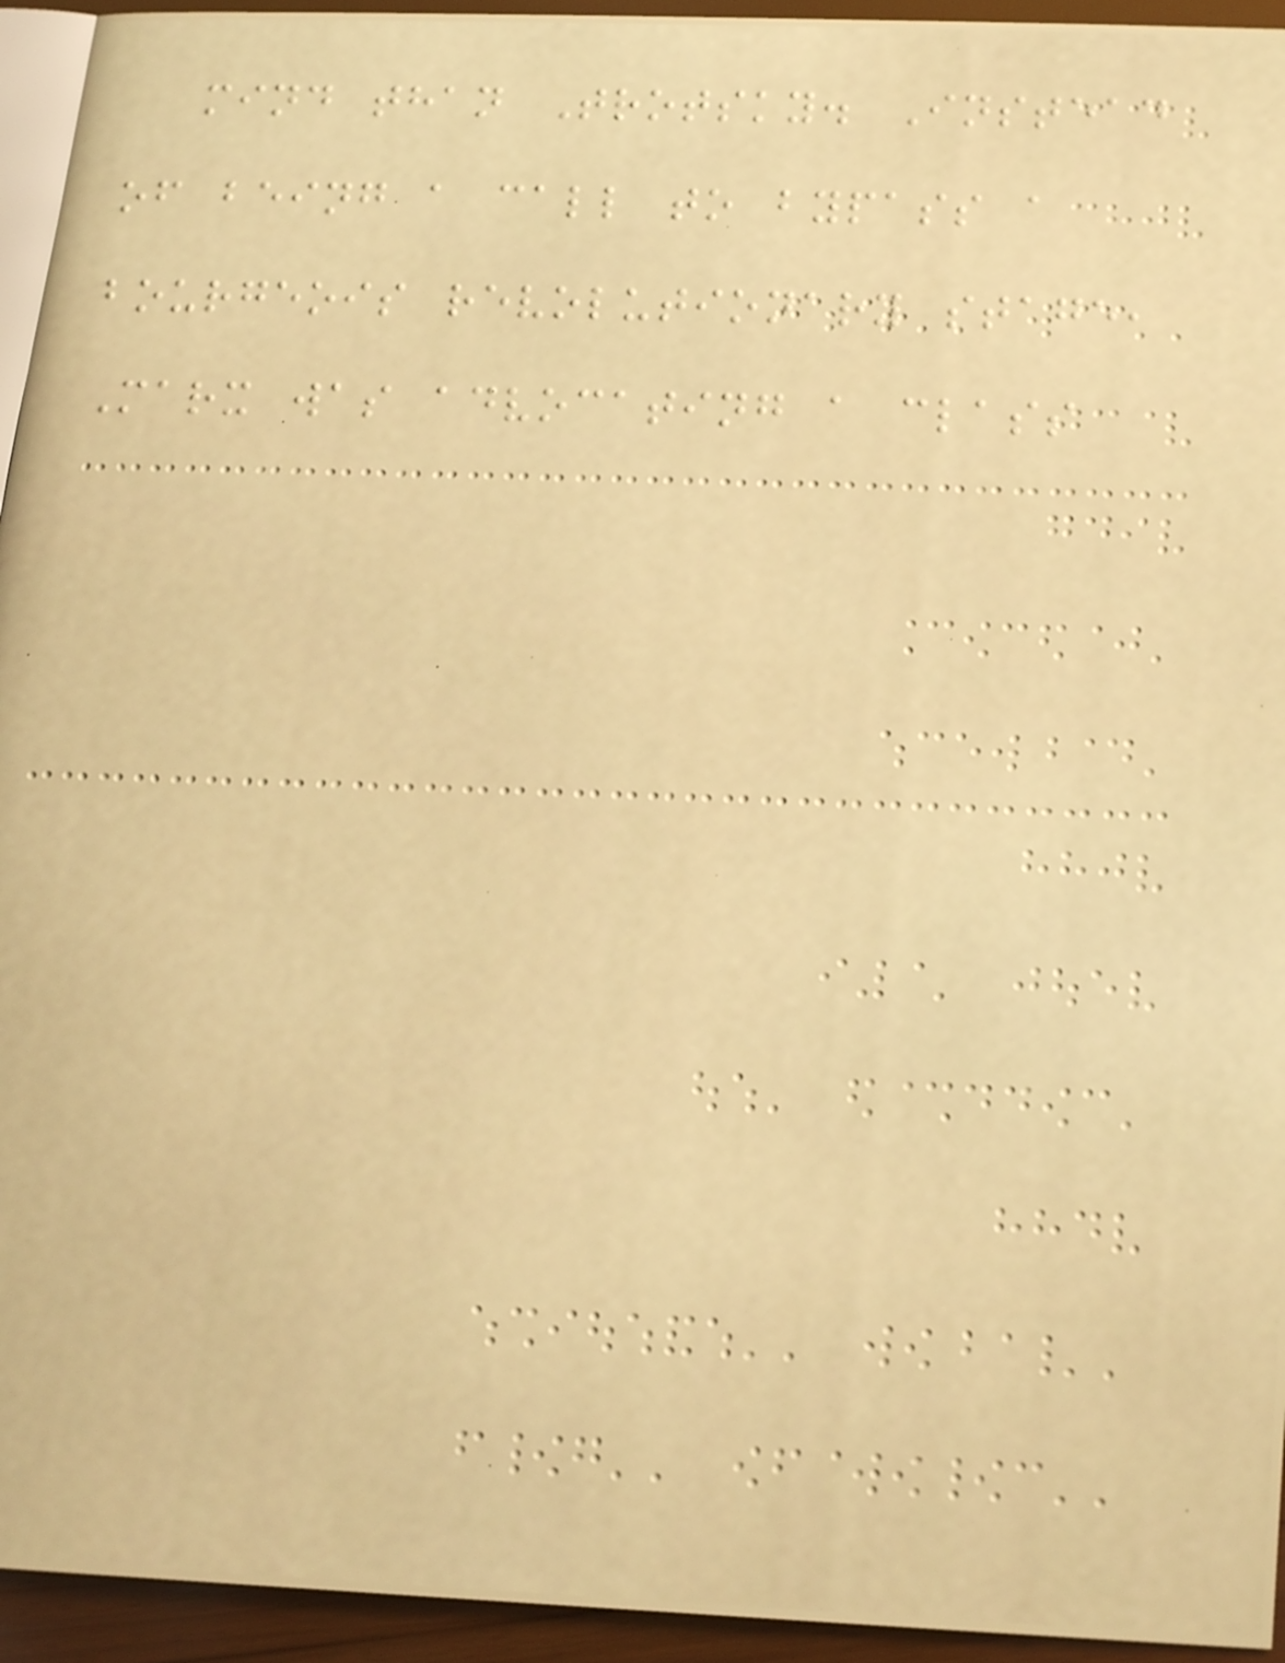mind than Trotsky. Instead
of being a call to bypass a
bourgeois revolutionary stage,
Marx was advocating a class
